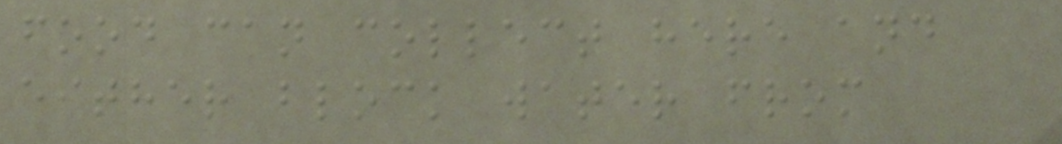food can collect here and
either block water from
